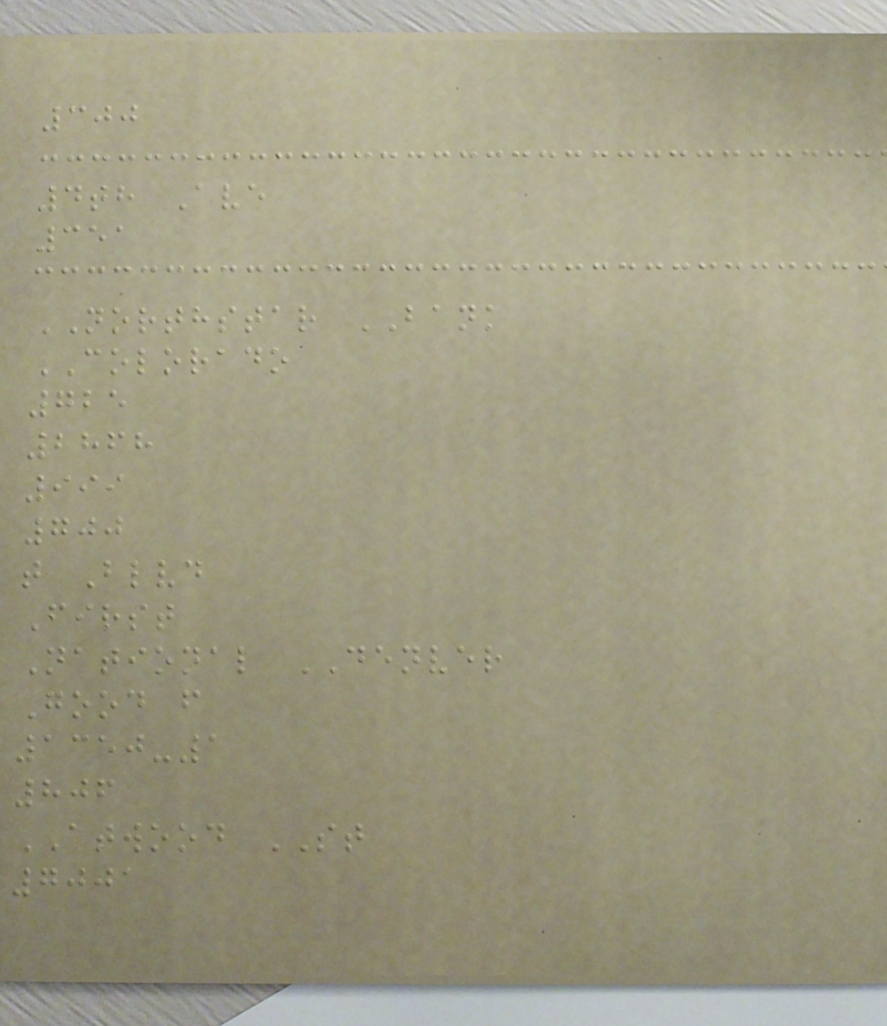300
4th Ave
351
NORTHSTAR BANK
COLORADO
725
2868
999
700
t Blvd
First
National DENVER
Good f
1350-1
806
ATWOOD ST
7001
